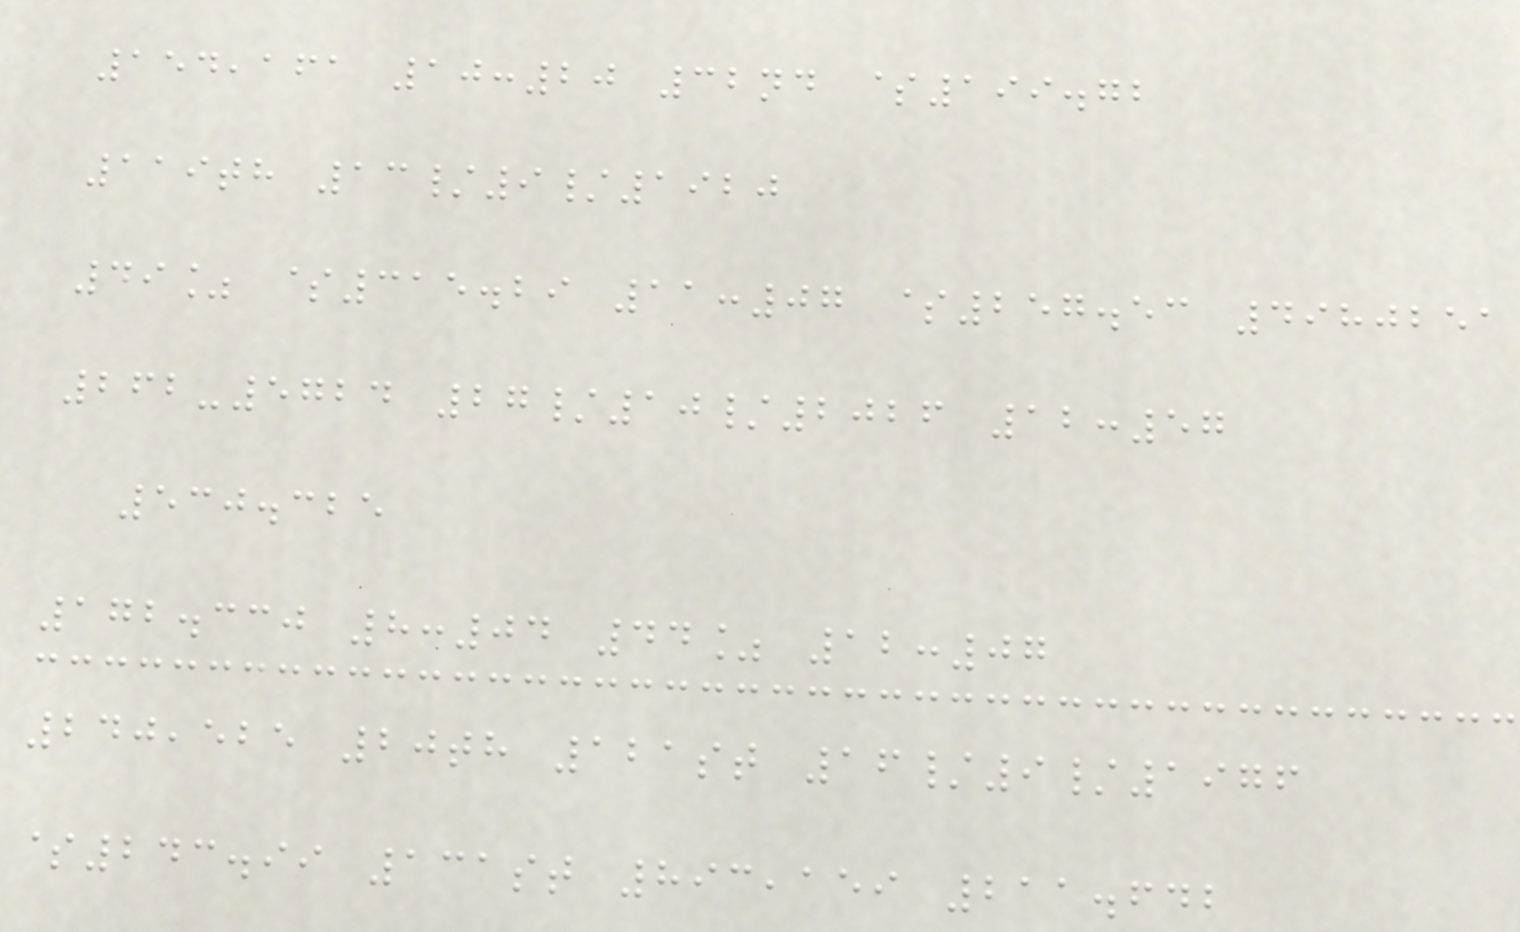154,161 10:20 32nd $199.72
119th 13/9/1920
49% $315.29 11:07 $257.53 4980251
262-5724 27/10/2026 12:57
530.325
172.330 8:04 44% 12:07
240,525 20th 121st 16/9/1976
$243.99 131st 893,159 211.642
